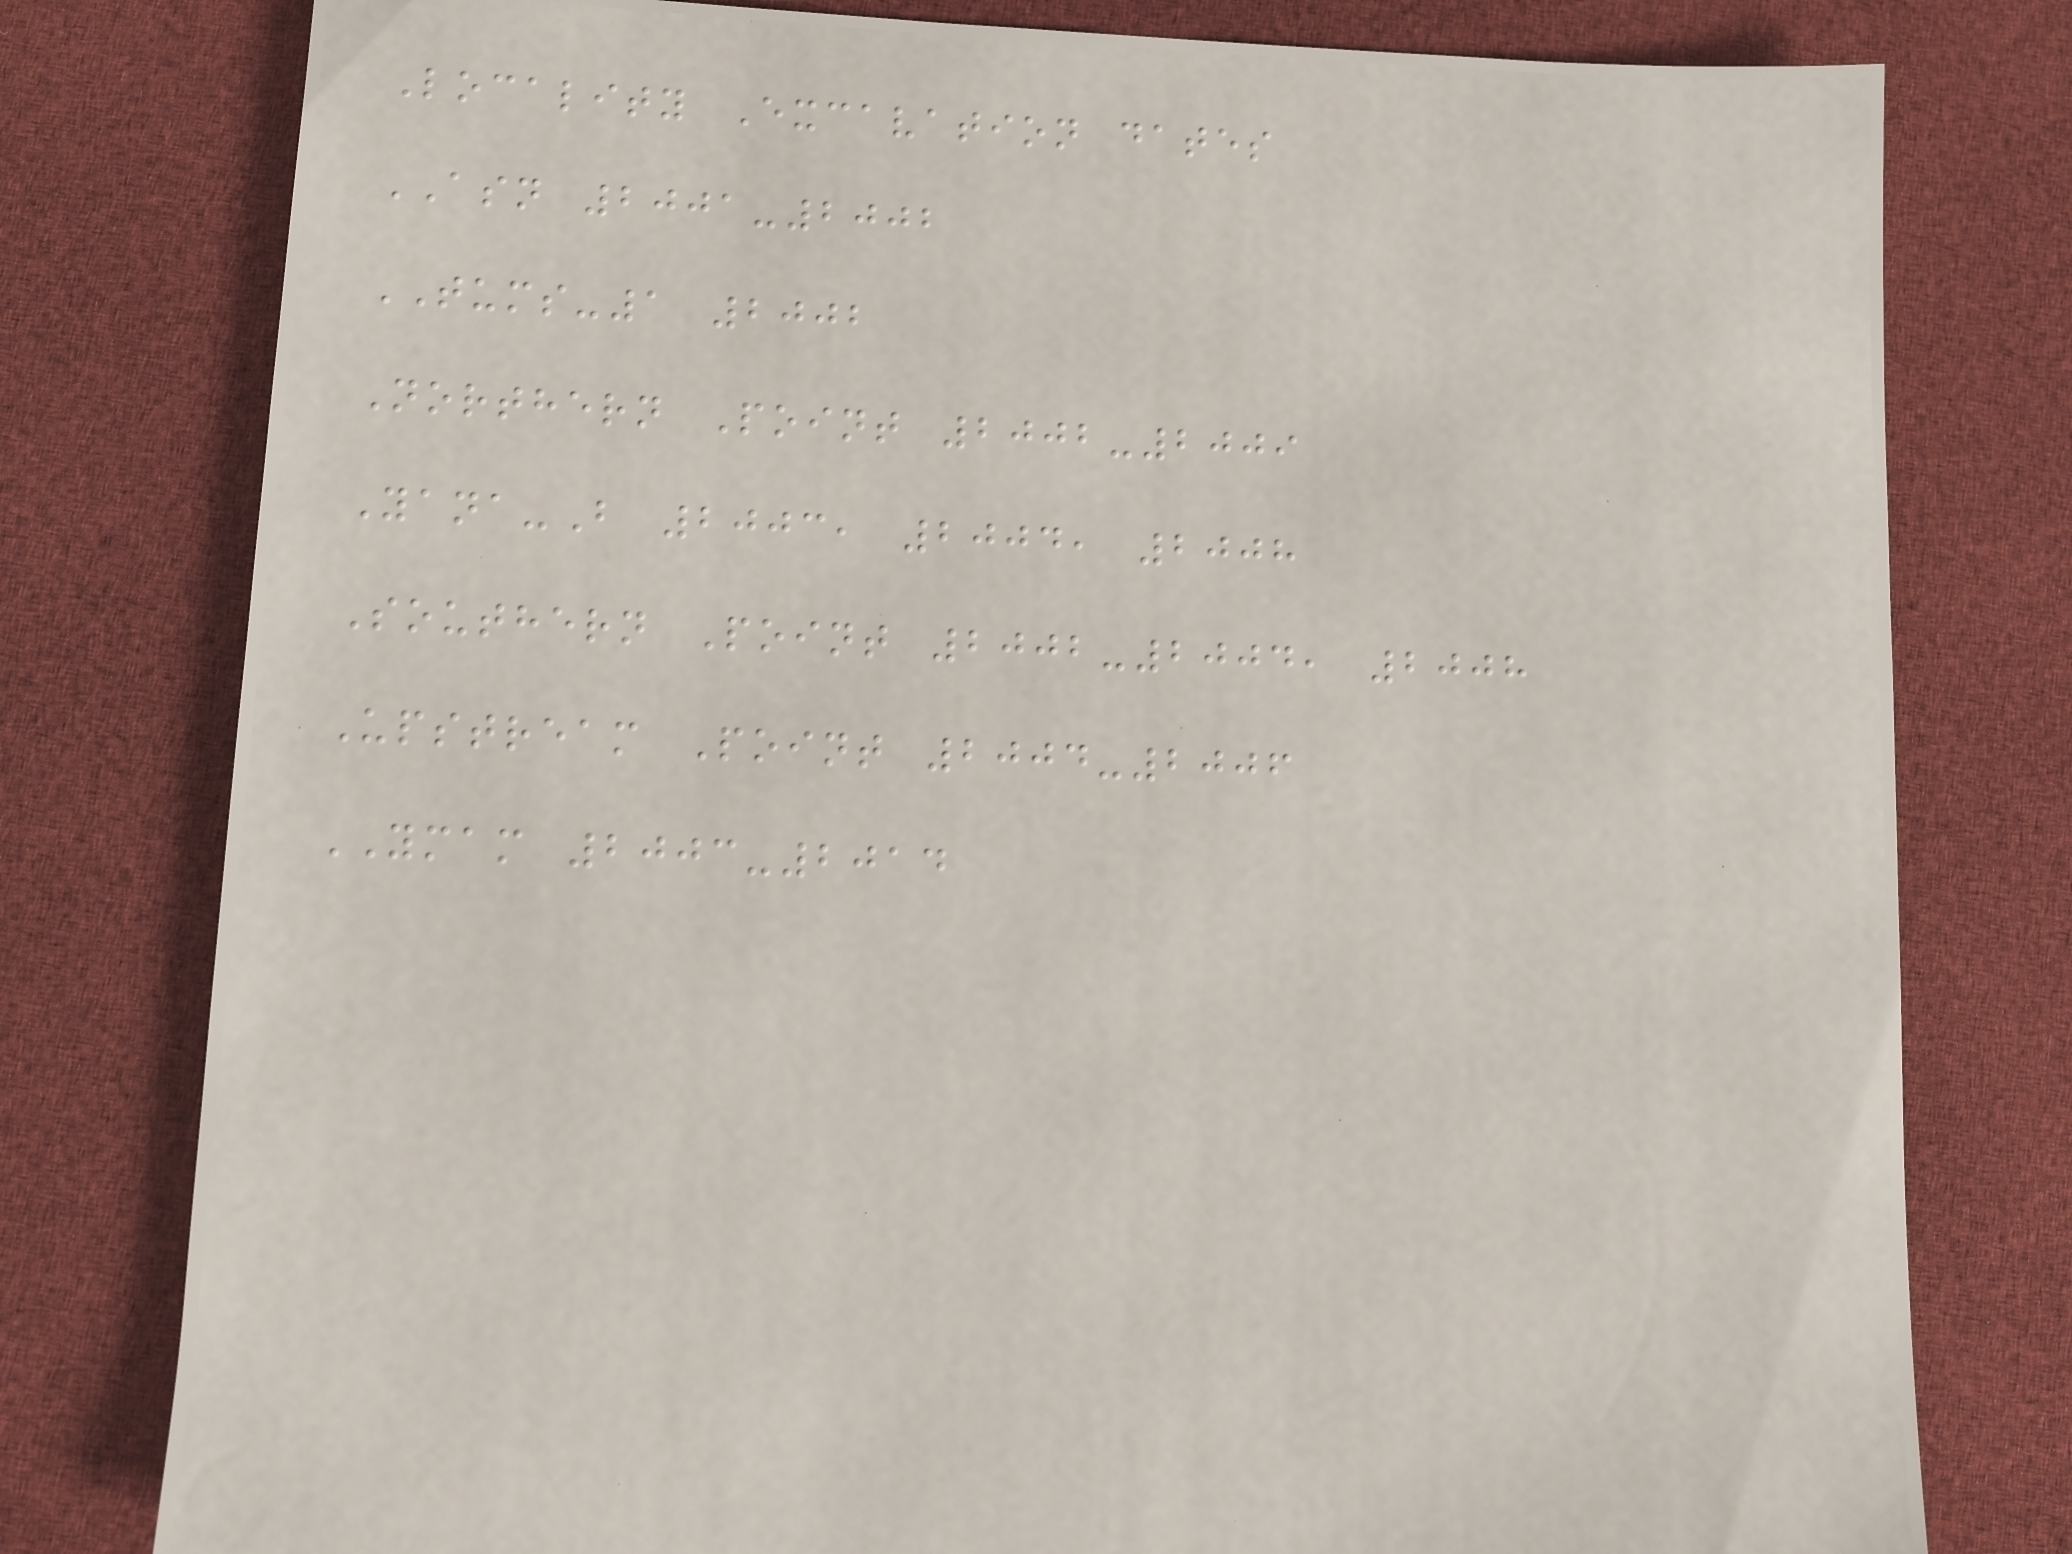Locality Excavation dates
ASN 2001-2002
TUMS-1 2002
Northern Point 2002-2009
Yana-B 2003, 2004, 2008
Southern Point 2002-2004, 2008
Upstream Point 2004-2006
YMAM 2003-2014
